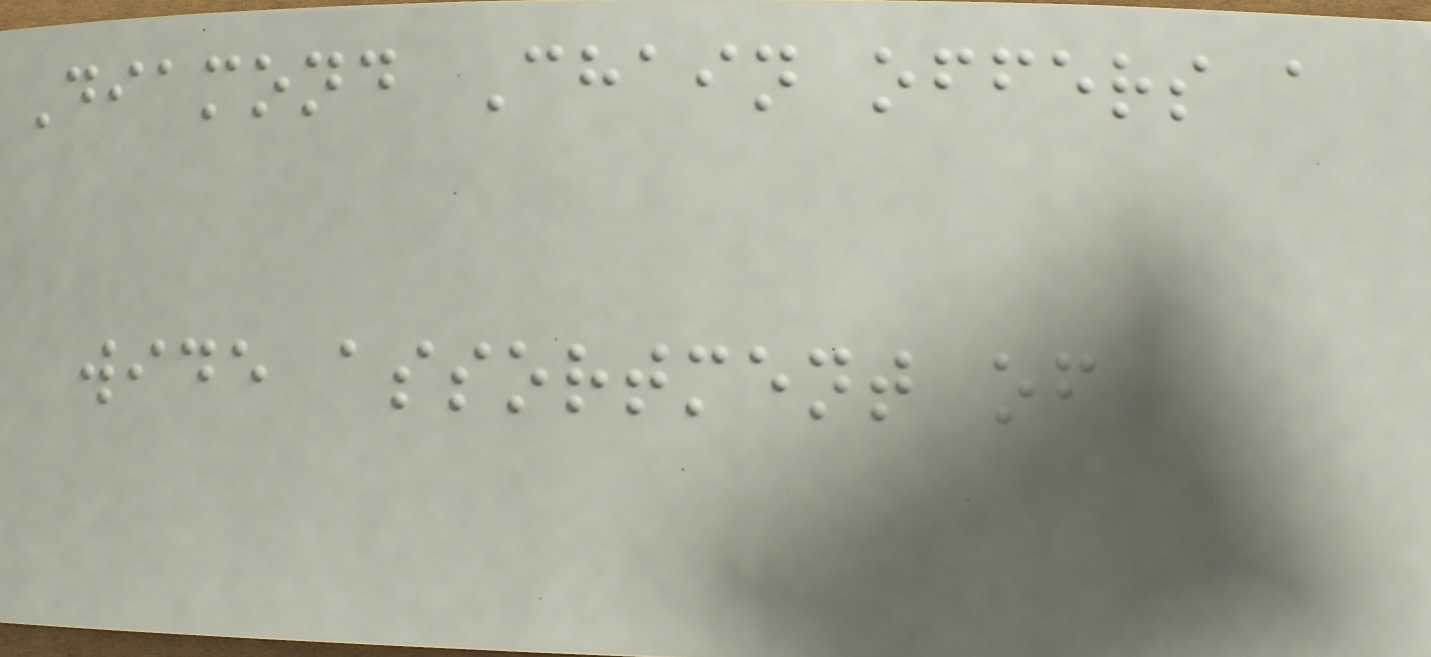Diamond Chain offers a
wide assortment of
